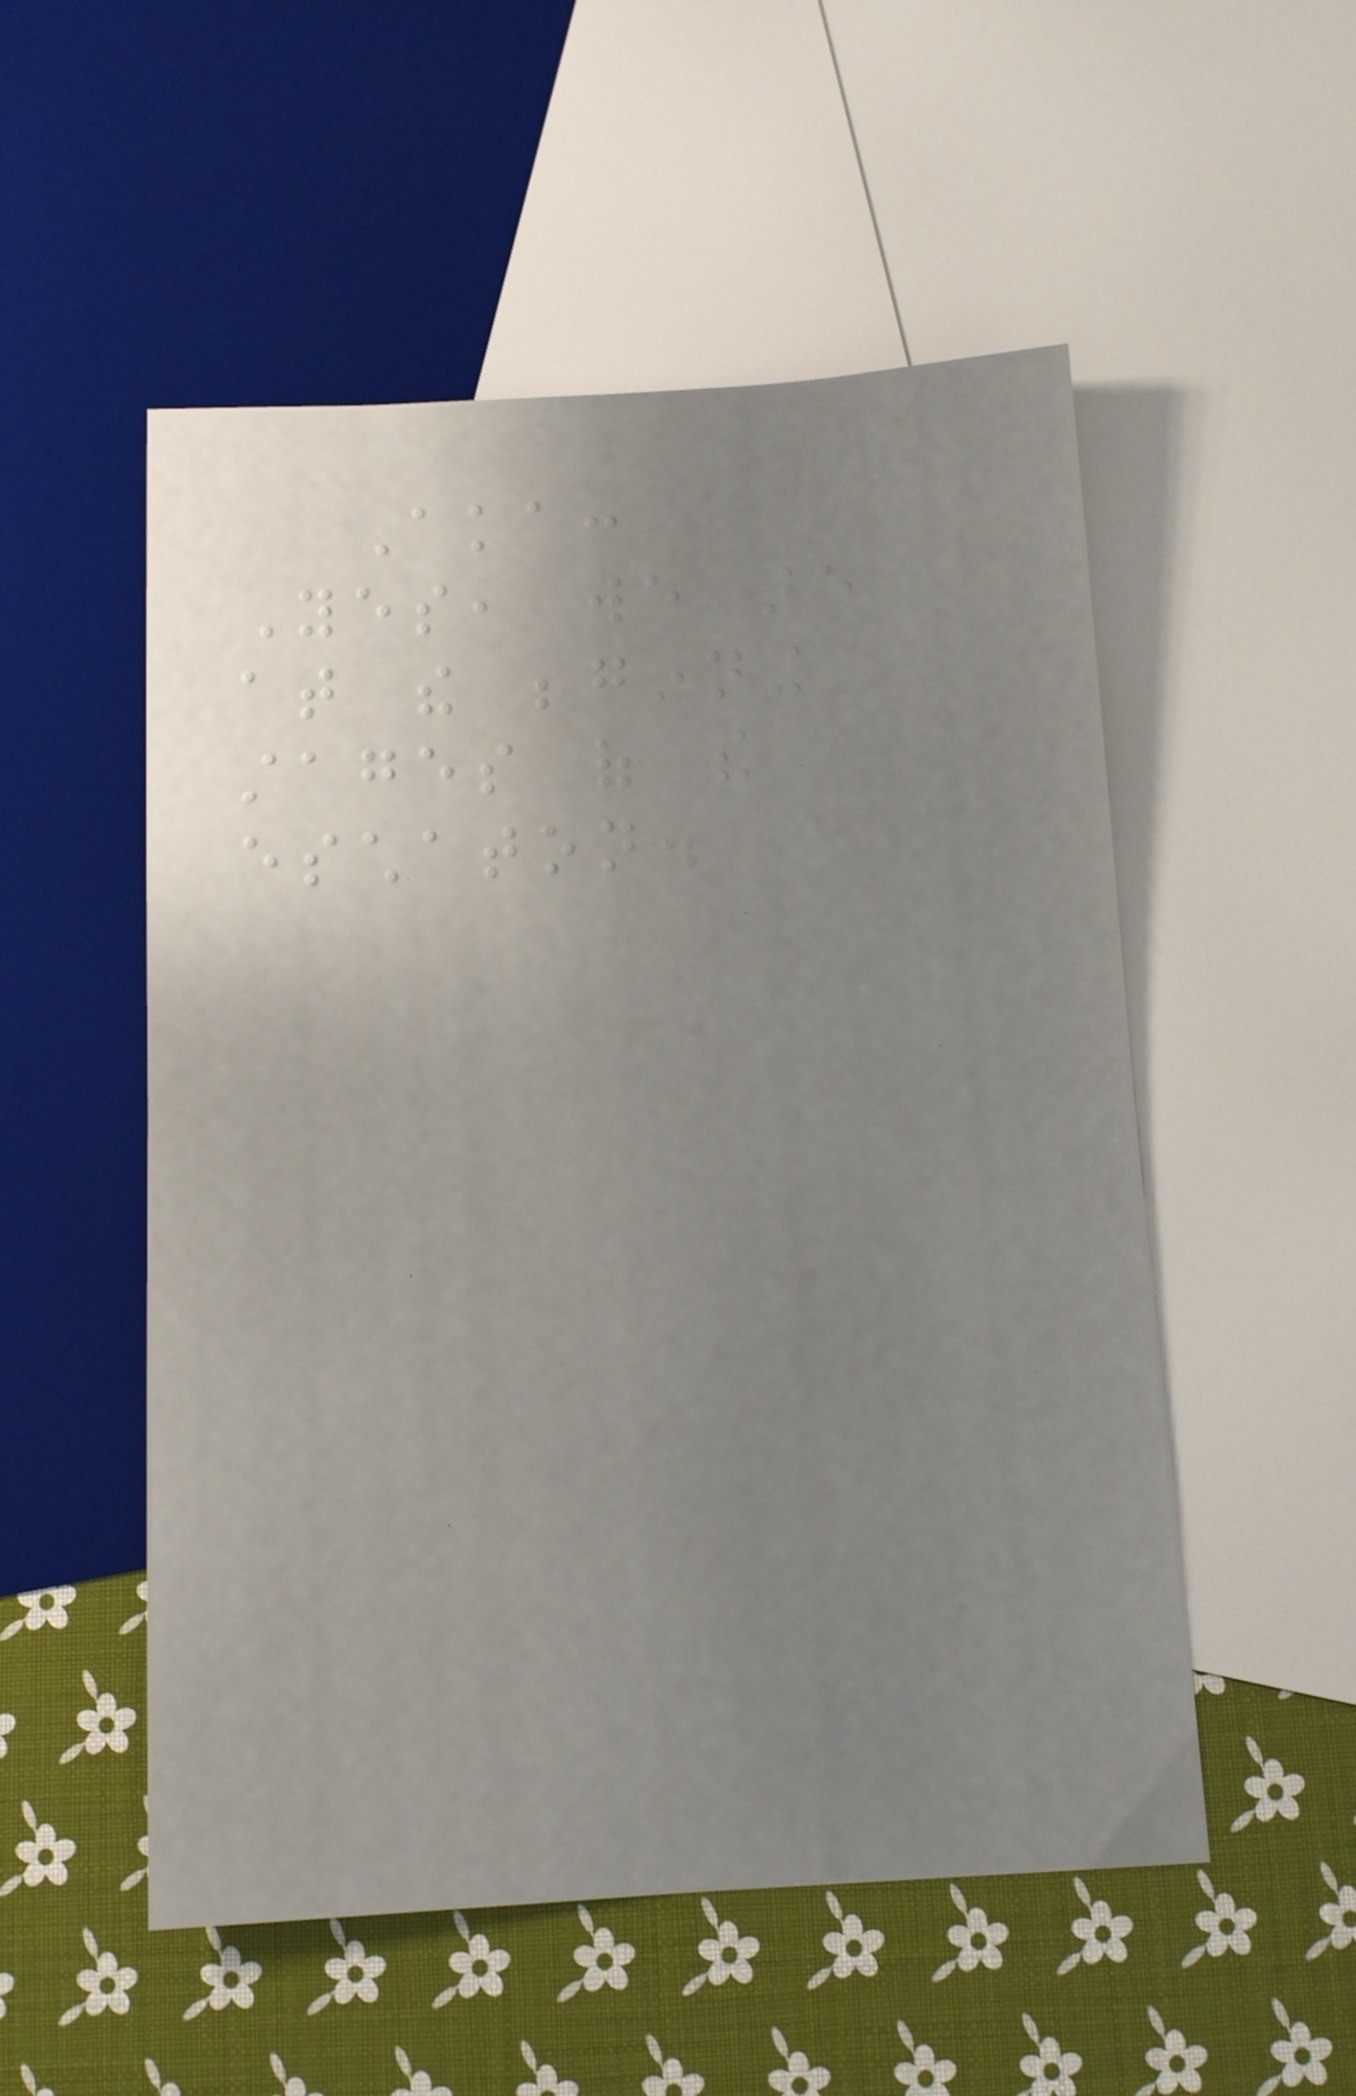Aka:
Yes, we are
at the beginning
stages of the
eschaton.
